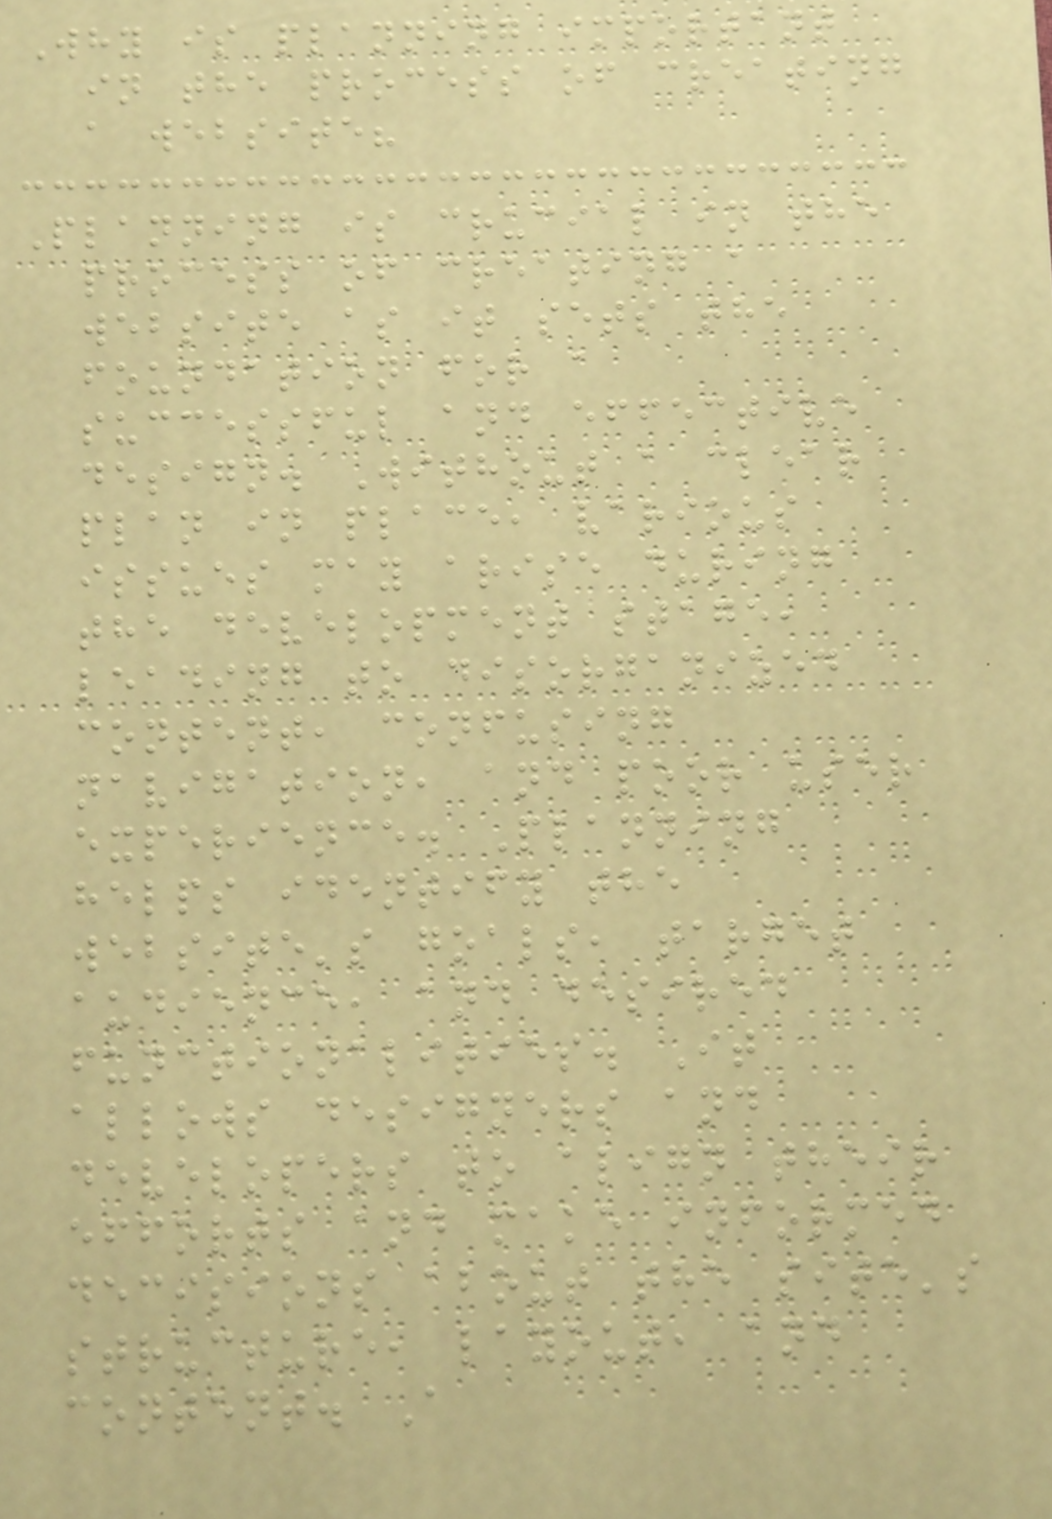Why is planning important
in the process of creating
a website?
Planning is crucial in the
process of creating a
website as it sets the
foundation for a
successful and effective
design. Without a clear
plan in place, various
issues may arise during
the development stage,
leading to disorganized
content, confusing
navigation, and poor user
experience. Planning
helps identify the
website's goals, target
audience, and desired
functionalities. It
allows designers and
developers to align their
efforts and make informed
decisions about the site's
structure, layout, and
content. A
